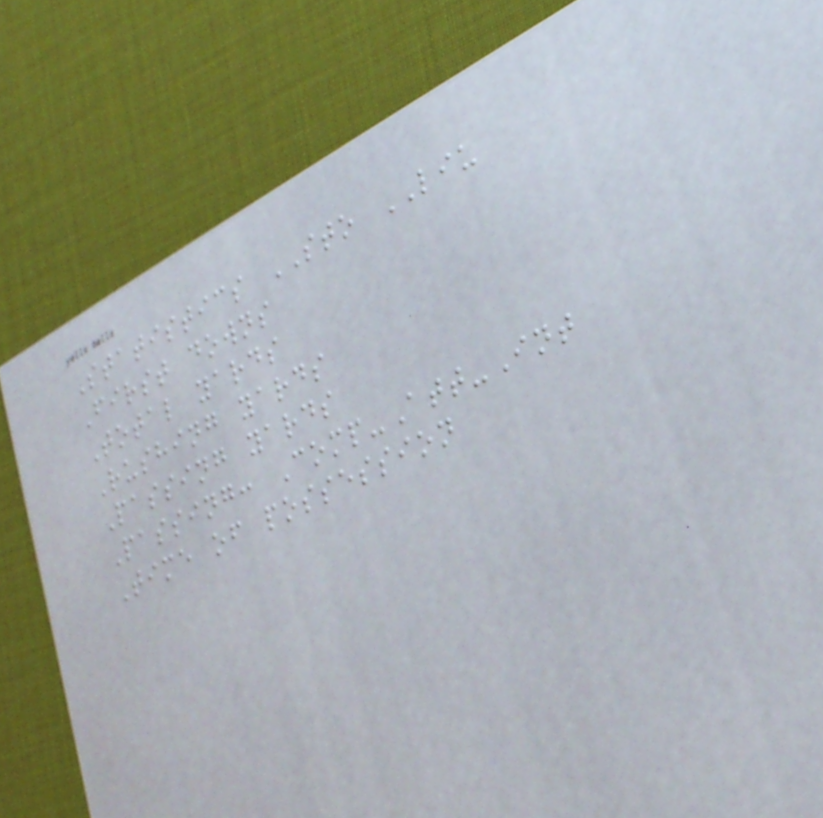Statistics STO LIU
First downs
Total yards
Rushing yards
Passing yards
Passing: Comp-Att-Int
Time of possession
